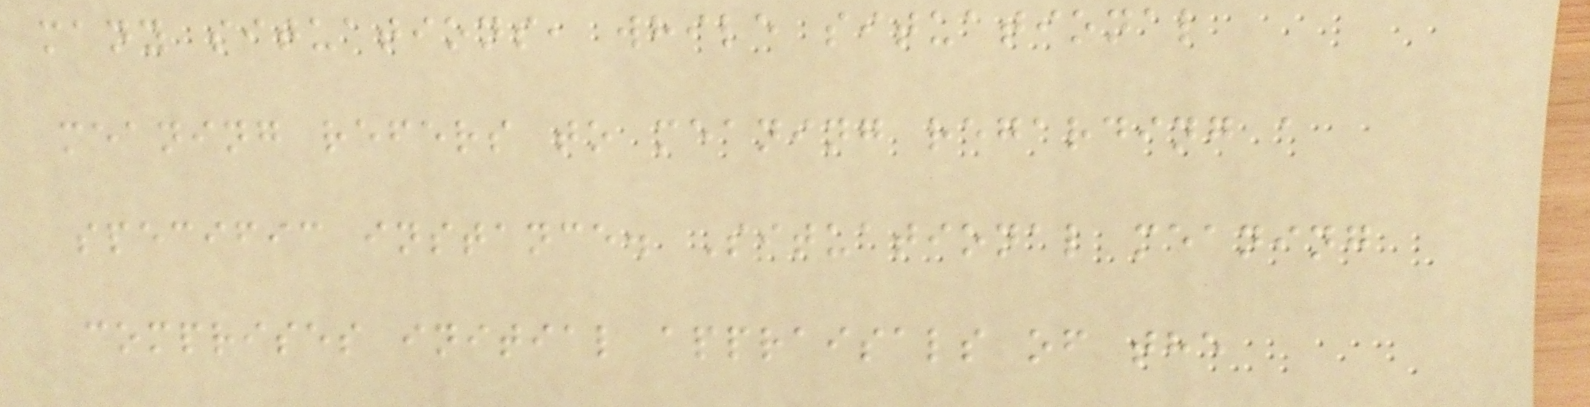many situations, while situational
meaning refers to meaning regarding a
specific instance. Situational meaning
comprises initial appraisals of the
